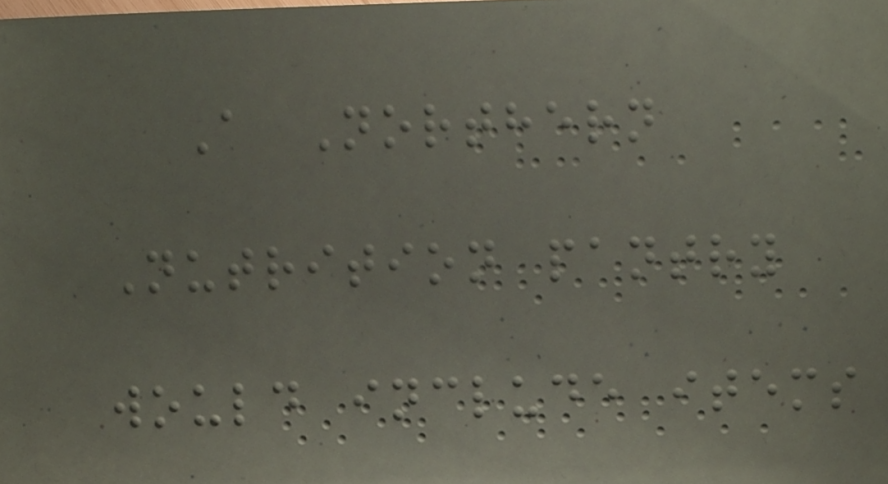A Northern
Nutrition pantry
would include items
